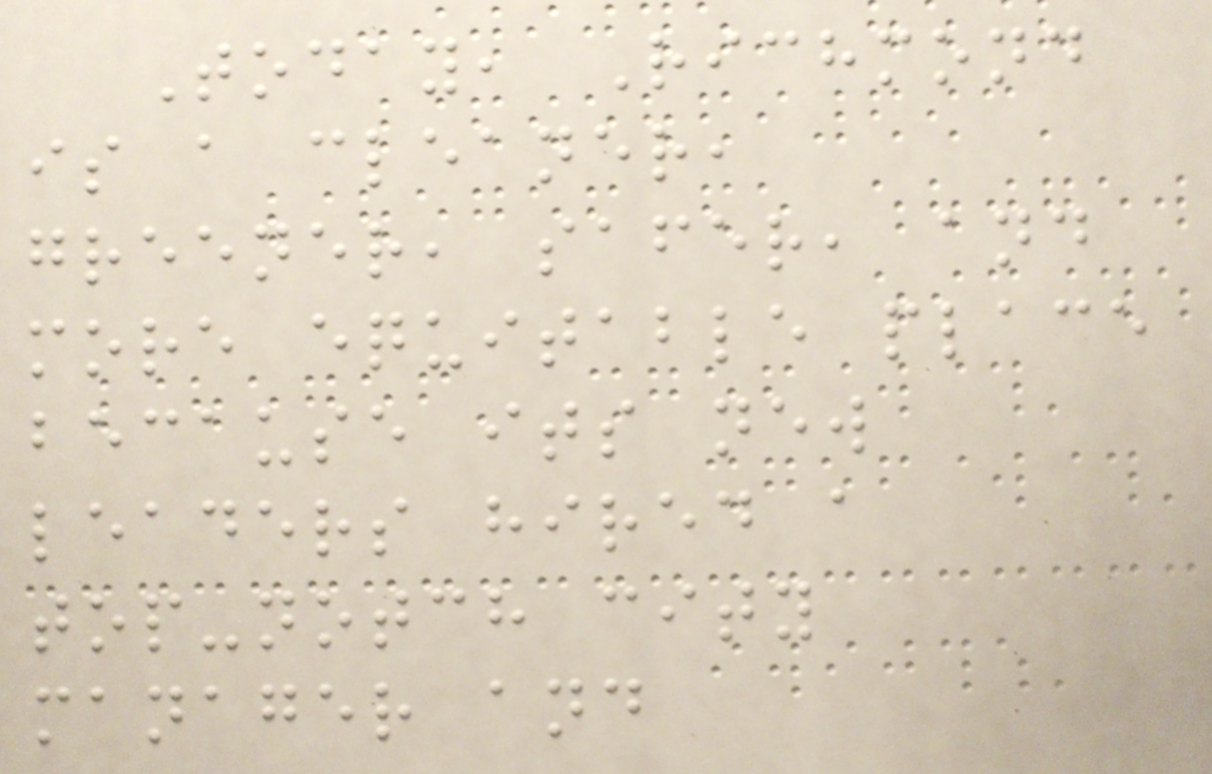Today, Richmond
is a cleaner,
greener, safer, and
more equitable place
because its new
leaders hired a
top-notch city
manager and
